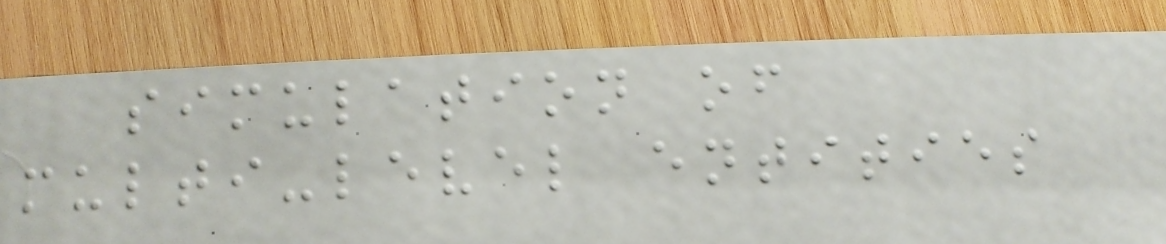simulation of
multi-level entities
